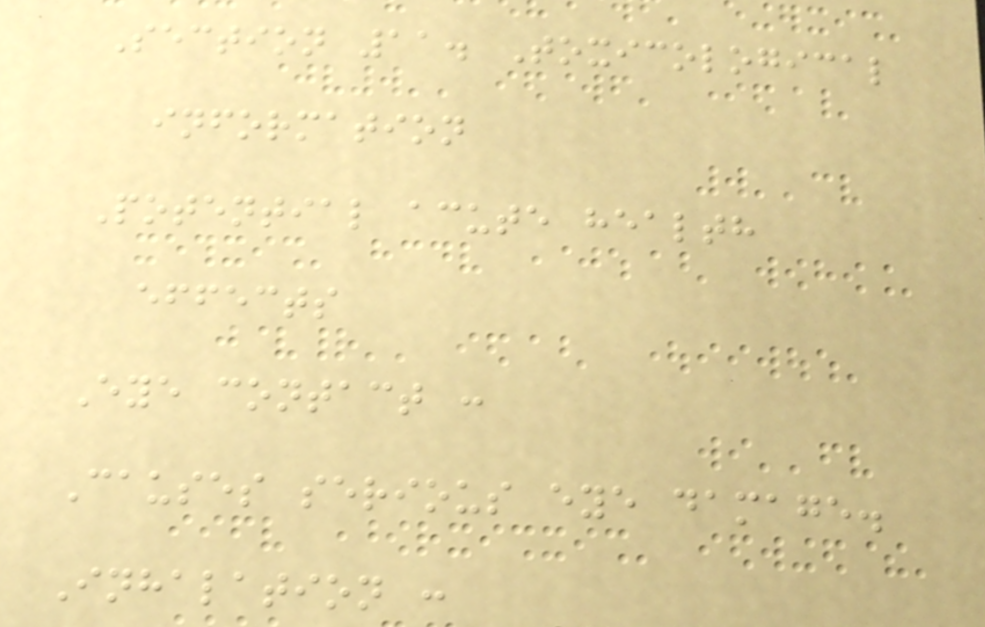Section 11. Toxicological
information
Potential acute health
effects
Eye contact :
Causes serious eye damage.
Inhalation :
